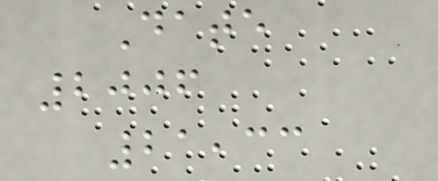Date
2006
21,33
